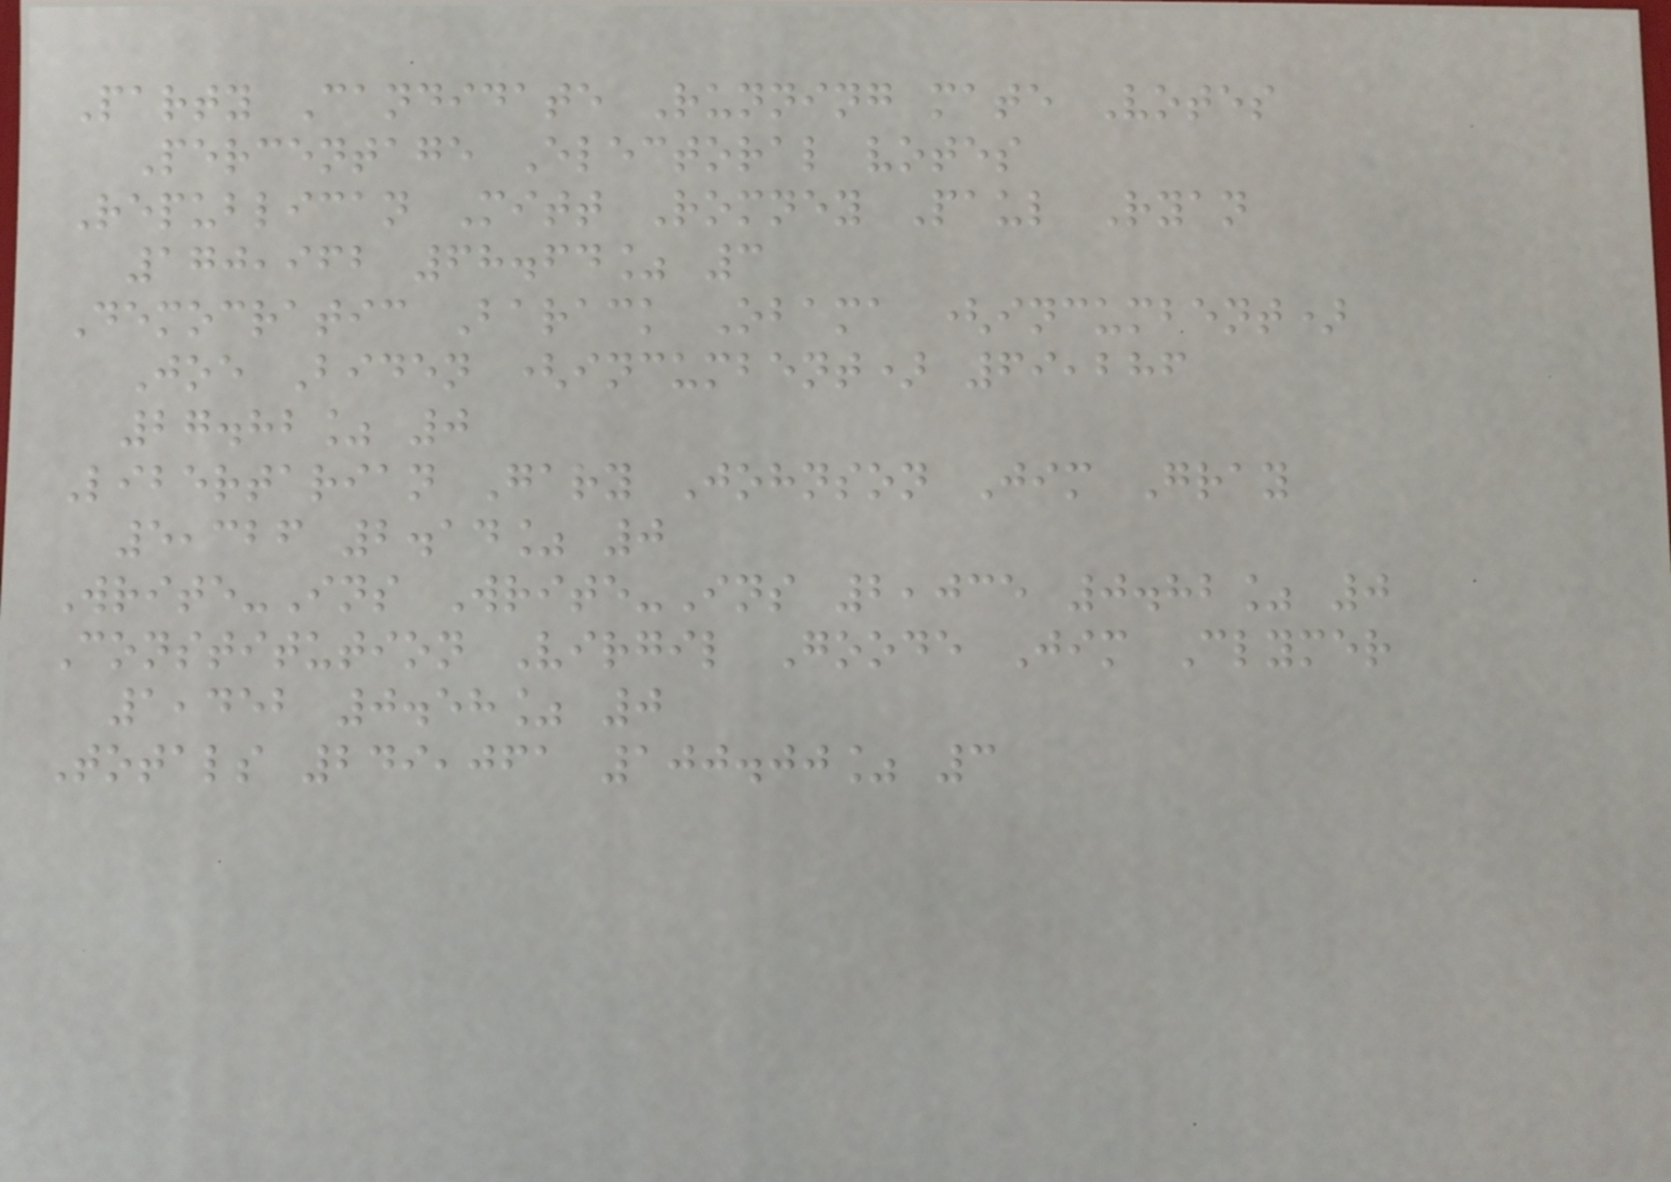Party Candidate Running mate Votes
Percentage Electoral votes
Republican Mitt Romney Paul Ryan
170,962 68.64% 3
Democratic Barack Obama (incumbent)
Joe Biden (incumbent) 69,286
27.82% 0
Libertarian Gary Johnson Jim Gray
5,326 2.14% 0
Write-Ins Write-Ins 2,035 0.82% 0
Constitution Virgil Goode Jim Clymer
1,452 0.58% 0
Totals 249,061 100.00% 3
